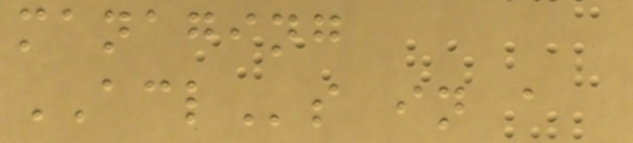managing
ACLs in a
